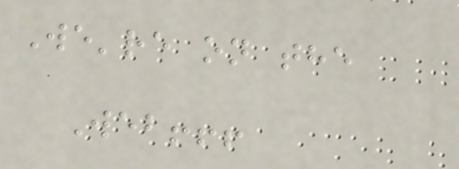We're on the
Web!!!
